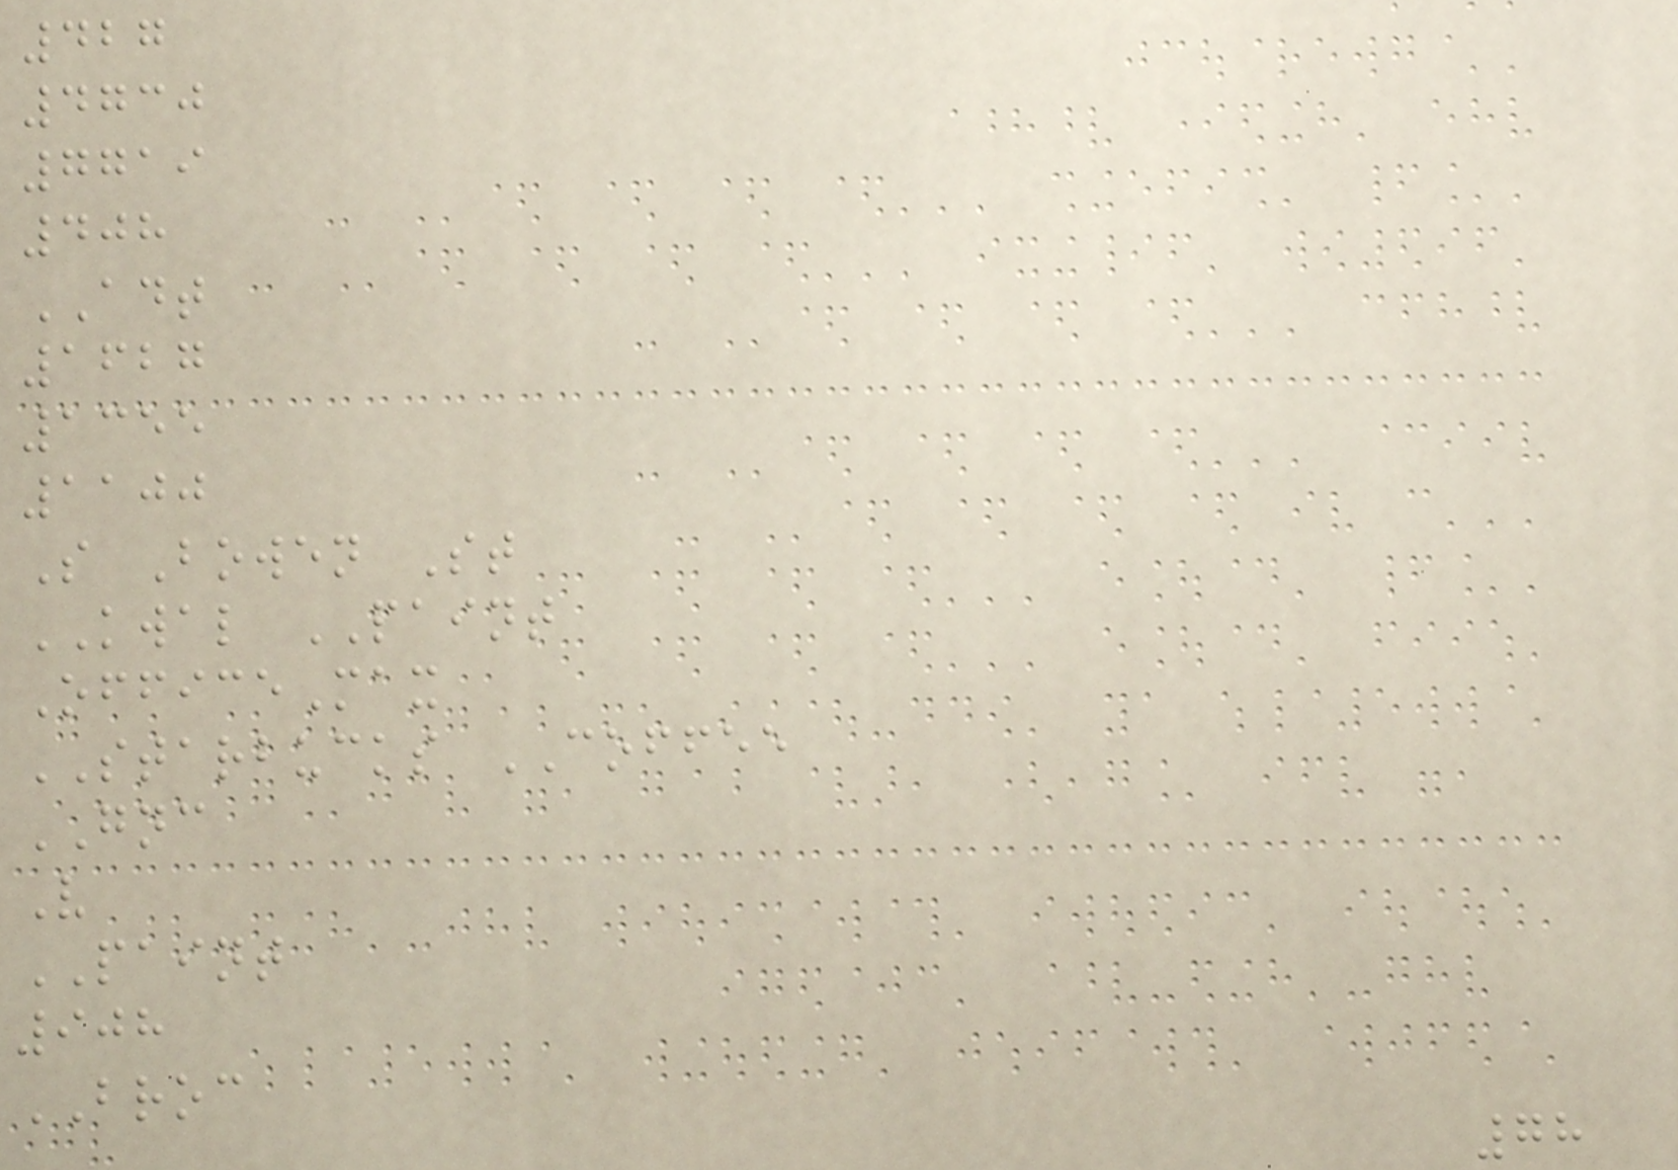427
4730
7719
408
ADT
1627
1355
1100
S Bowen St
KWAL PAINT
OfficeMax
STARBUCKS COFFEE
GNC
V
PAINT
908
BROC
78
